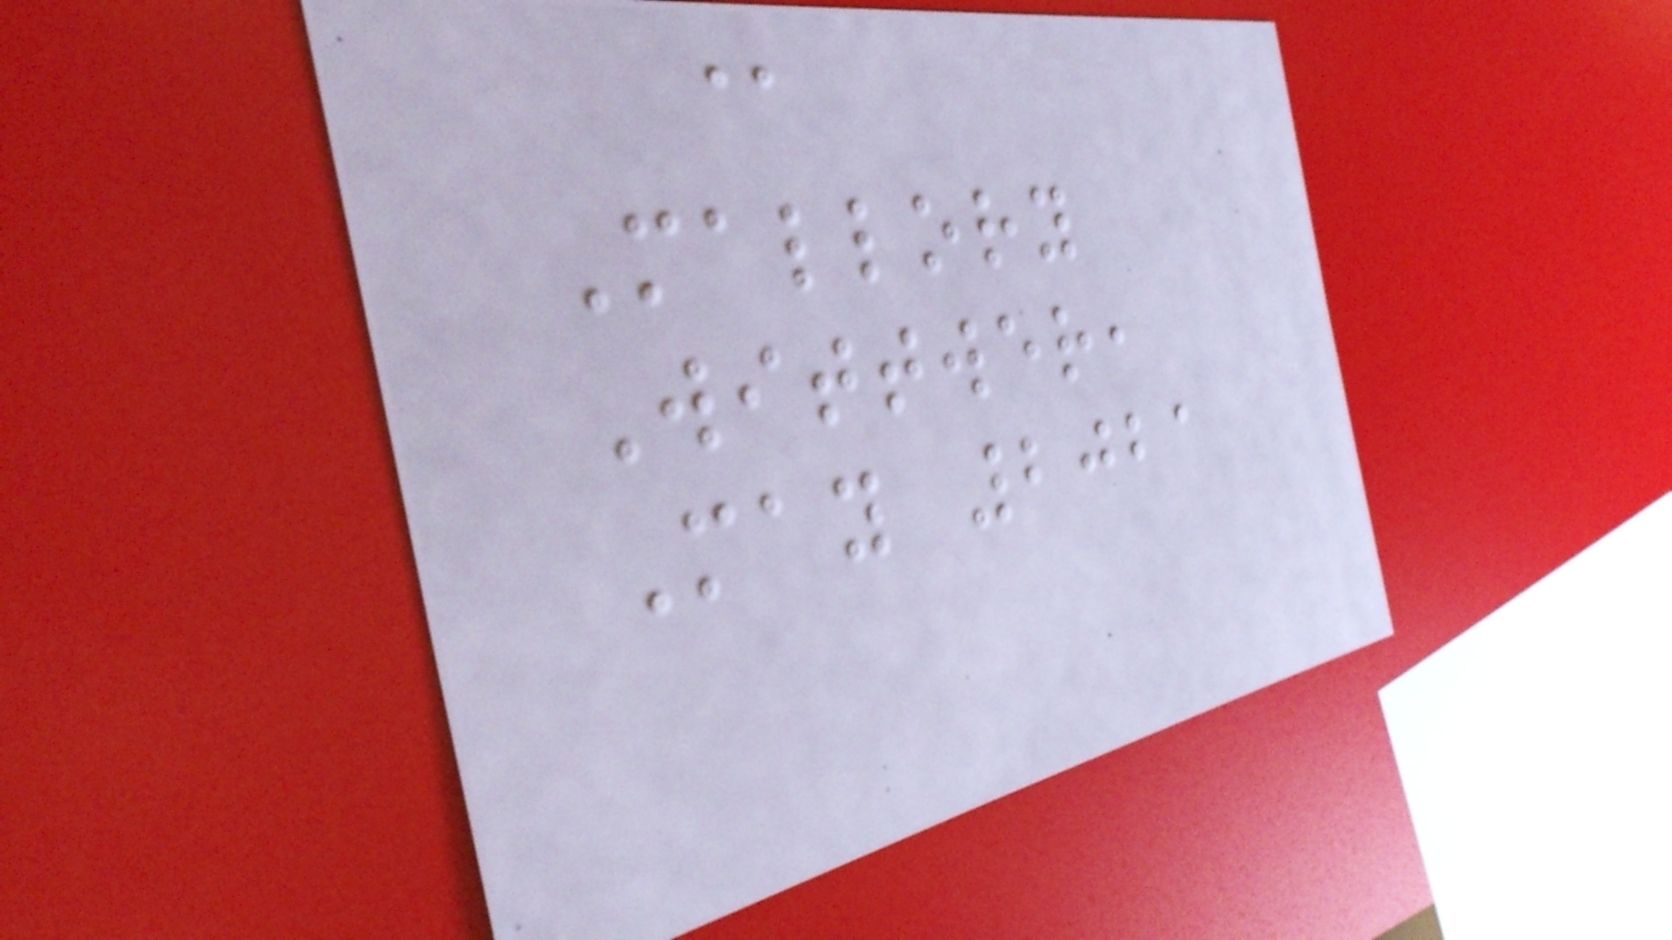@
Mallory
Wittwer,
May 2021
